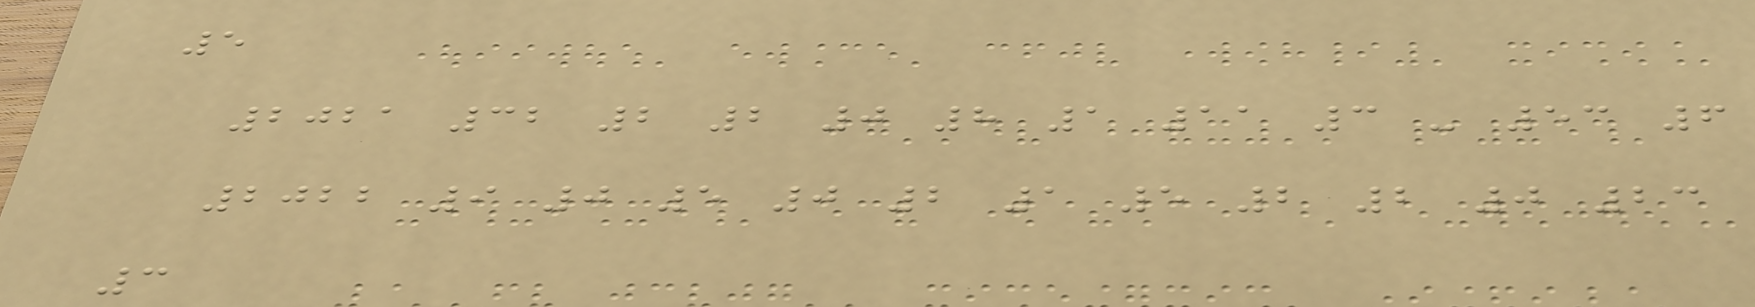5
2021 32 2 2 0 8 1 11 3 - 53 6
2022 9 0 5 0 2 1 5 2 2 0 23
3
